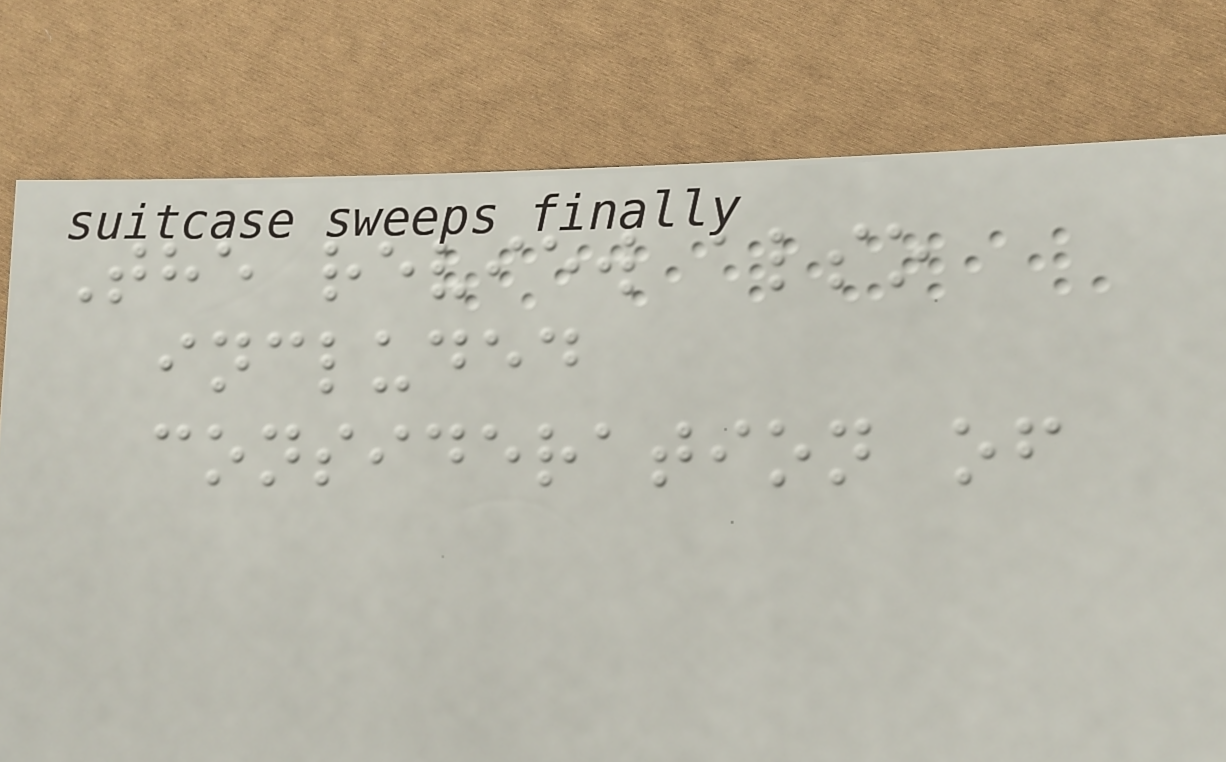The review also
included
consideration of
